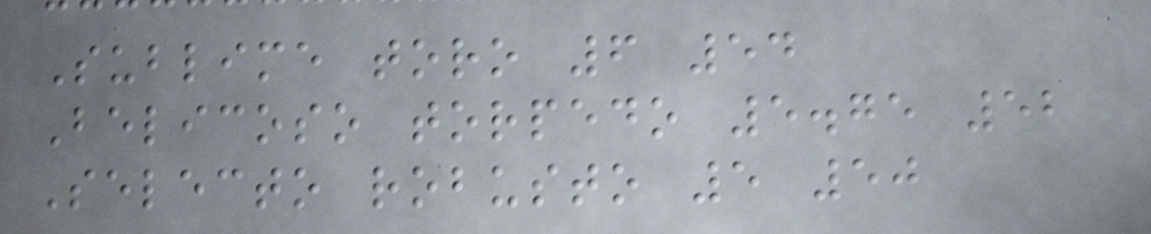Sublime toro 6 54
Belicoso torpedo 5.75 52
Selecto robusto 5 50
